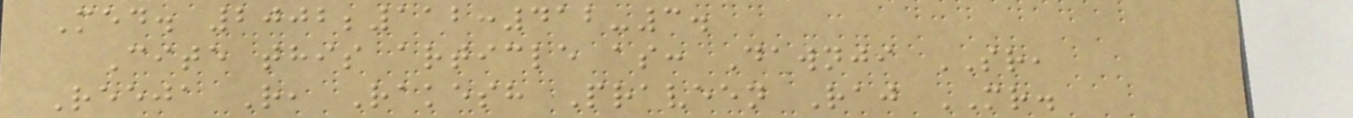Med. 2002;112:412-3.
Cite this article as: Dawnji SR,
Reeja R, Rakesh Praveen Raj MR.
